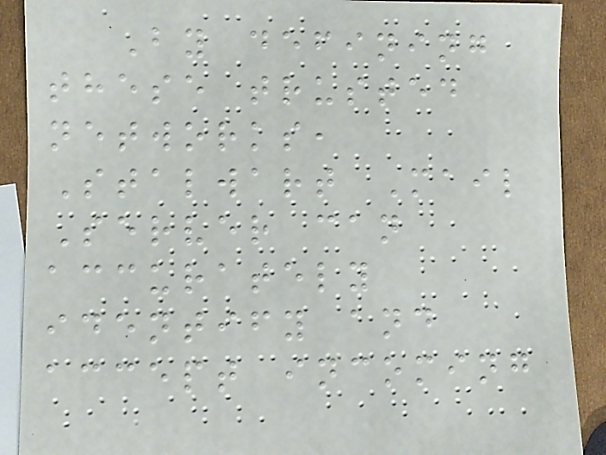By defining
these trusted
networks,
Stalwart Mail
Server can
accurately
identify and
accept incoming
